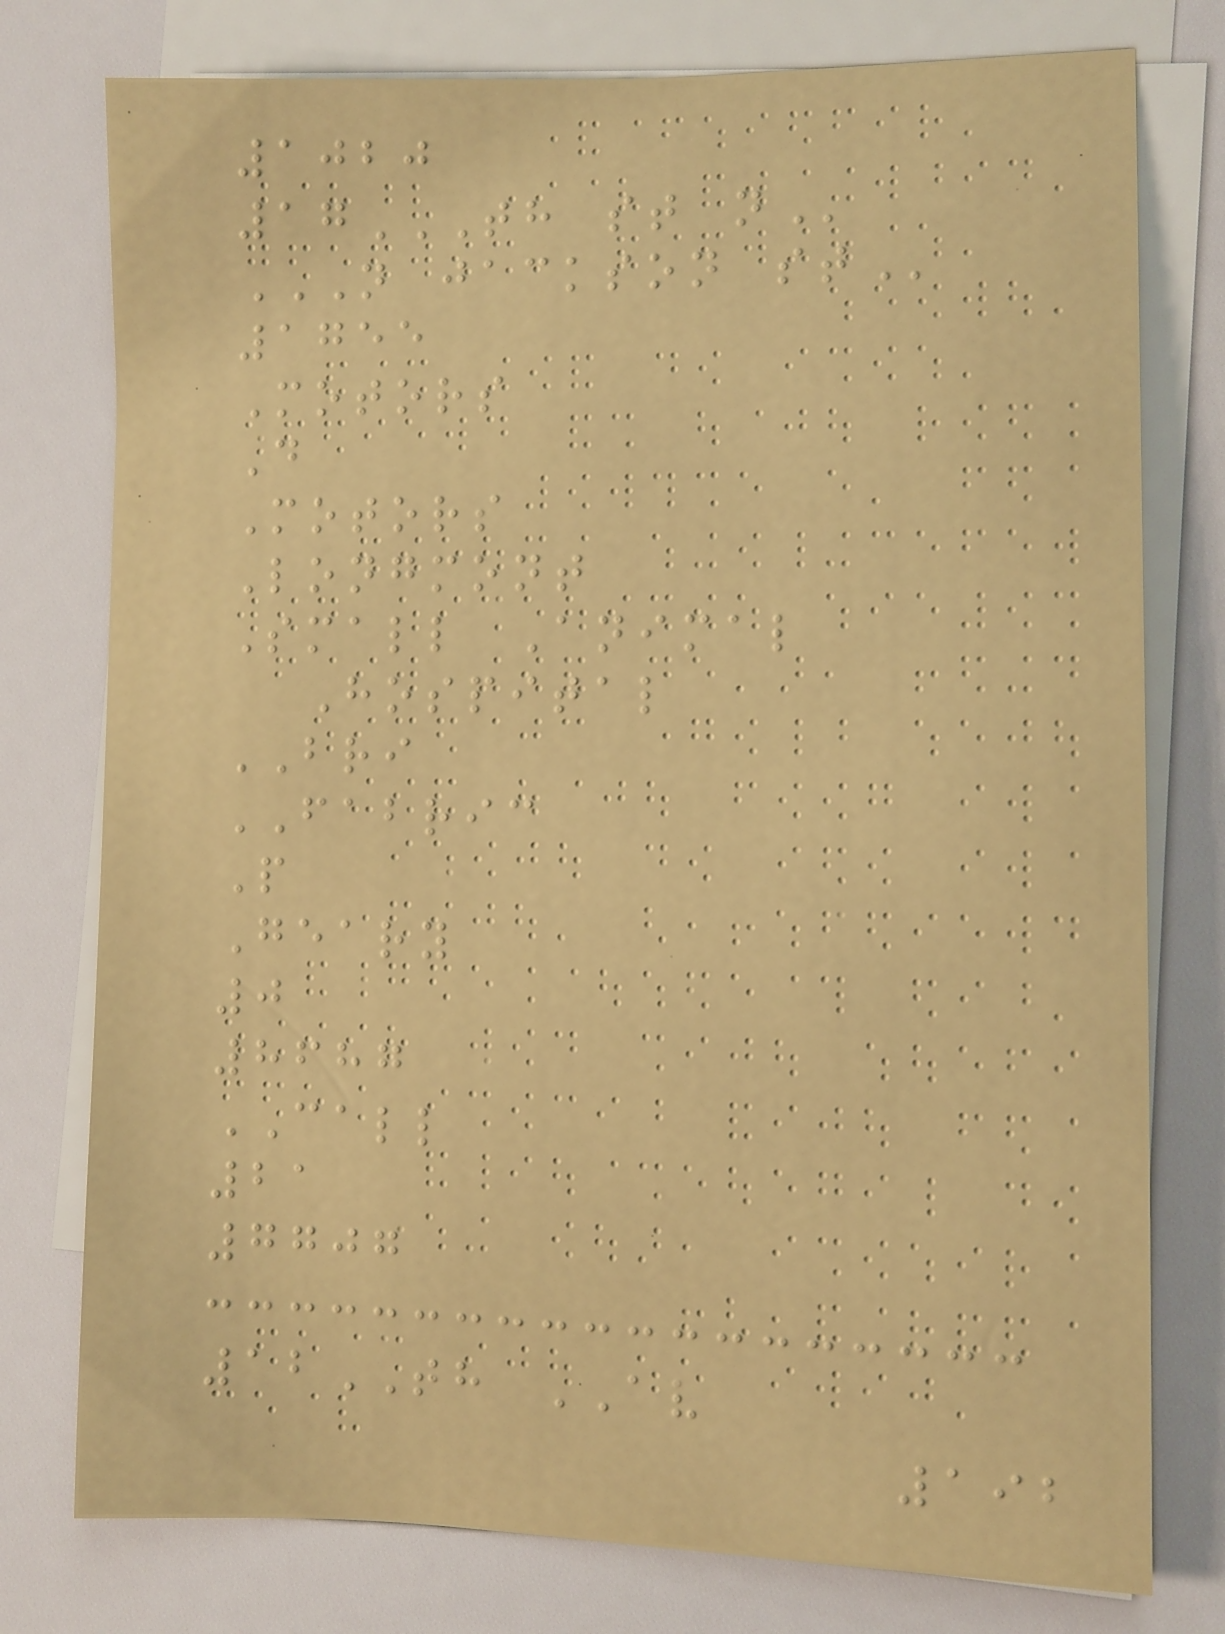1020
17TH ST N
N JACKSON ST
1755
Motors
D
Motors
Longmont
Small Animal
Hospital
BRI
FABRIC
P
Geary
0
8687
CALL
21
7707
12TH AV
192
